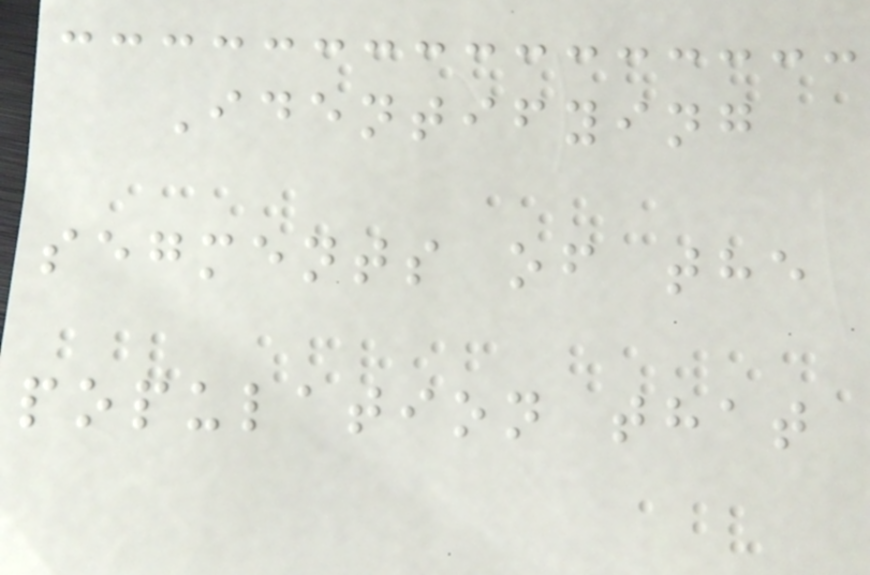Identifying
segments of the
population that
